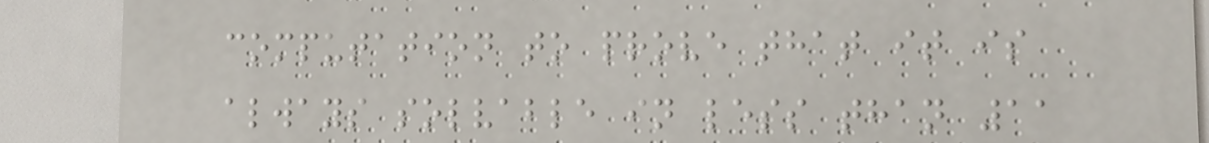computation to prove that it is
always solvable in less than 11
